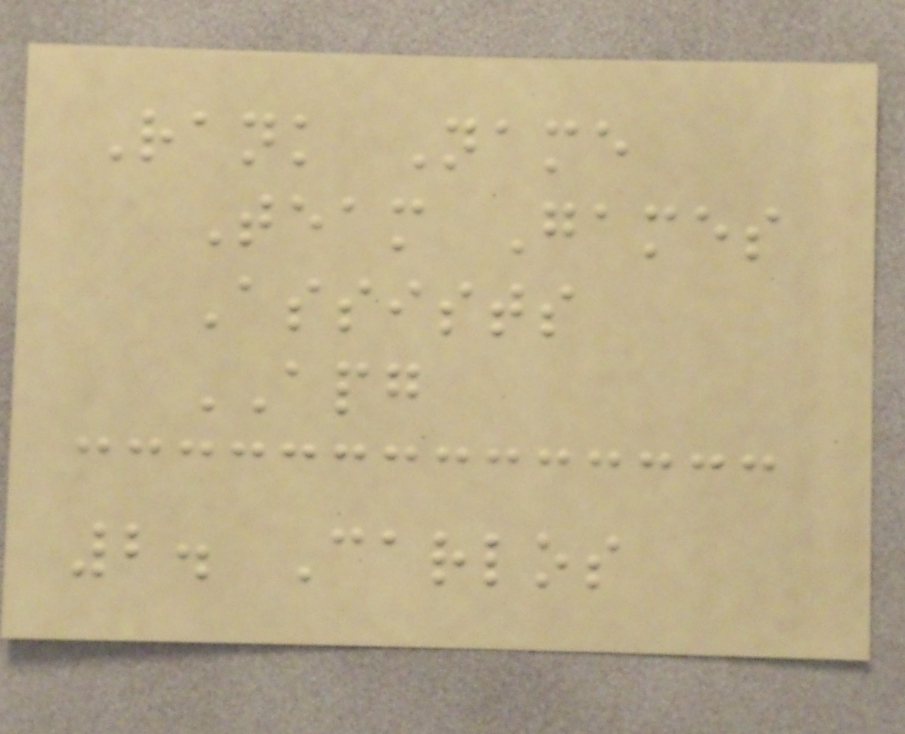Rank Name
Team Games
Assists
APG
2. Carlos
